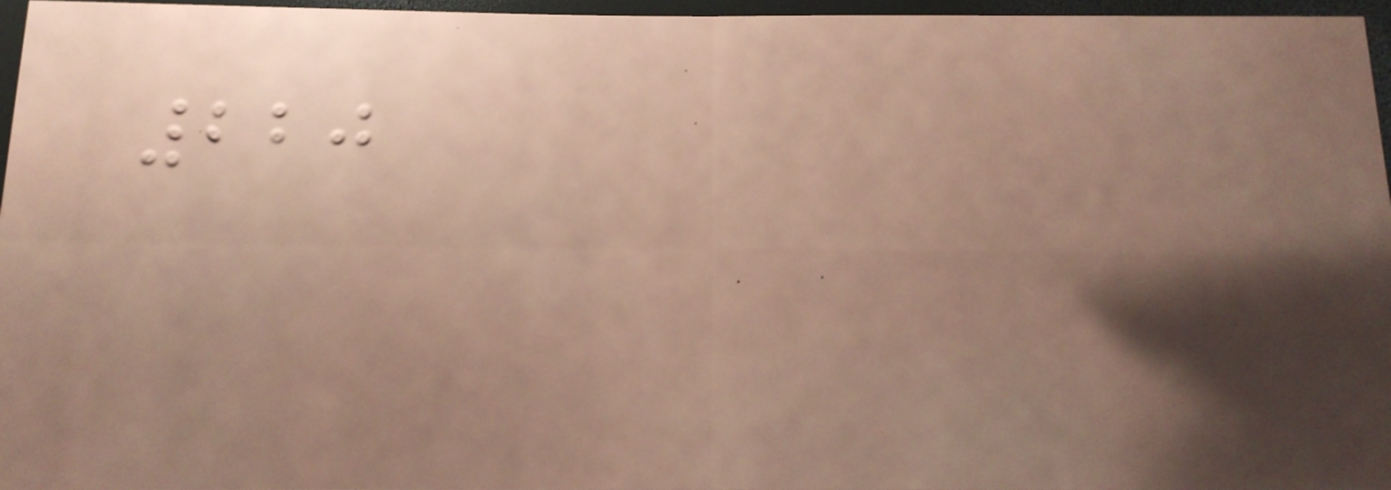220
